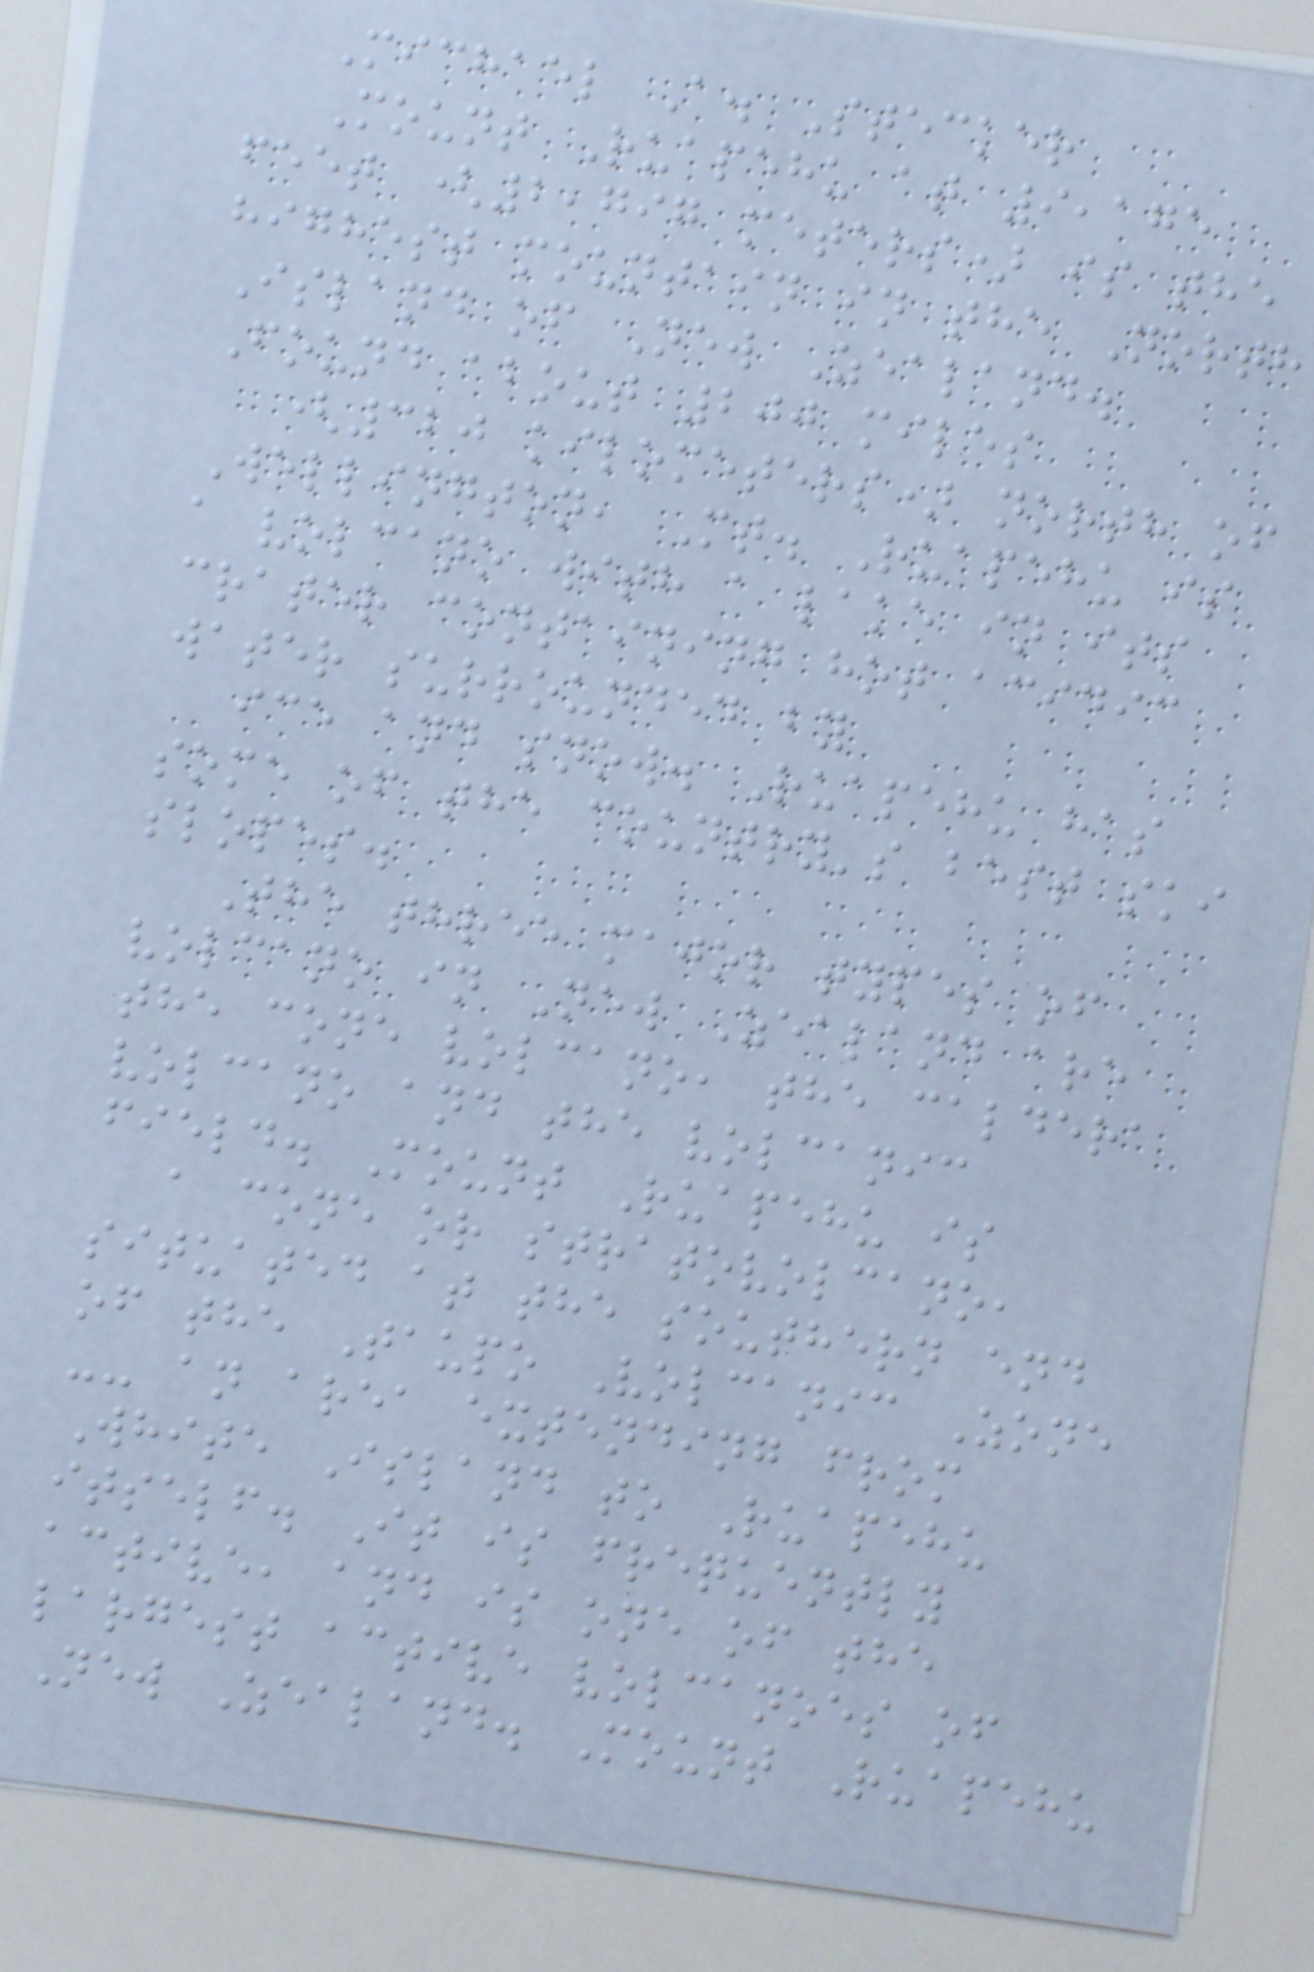Michael A. Stecker
Mount Ruapehu at 9,175
feet (2,797 meters) is the
highest mountain in the North
Island of New Zealand.
Found about 200 miles
(320 kilometers) north of
Wellington, Mt. Ruapehu is
a volcano with a lake in its
crater containing hot acidic
water surrounded by
ice and snow. Ruapehu has
some of the country's best ski
slopes.
The three major types of
volcano in New Zealand are
the cone volcano, the caldera
volcano and the volcanic
field. Mount Ruapehu is
a cone or stratovolcano,
situated at the southern end
of the Taupo Volcanic Zone
-- an area extending from
White Island to Ruapehu
itself. It is frequently
active, and is one of the
largest active volcanoes of
New Zealand. Mount Ruapehu
